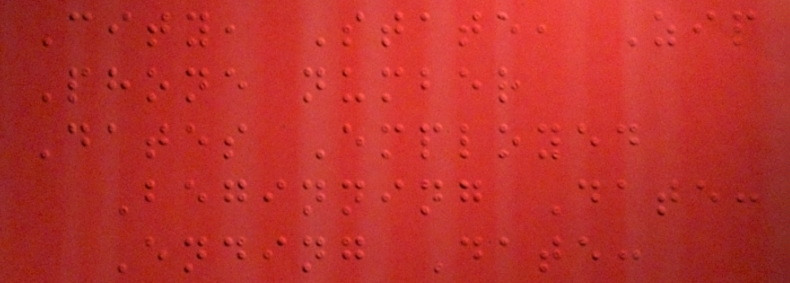City, State, Zip
Phone number
Dates Employed
Beginning Date:
Ending Date:
